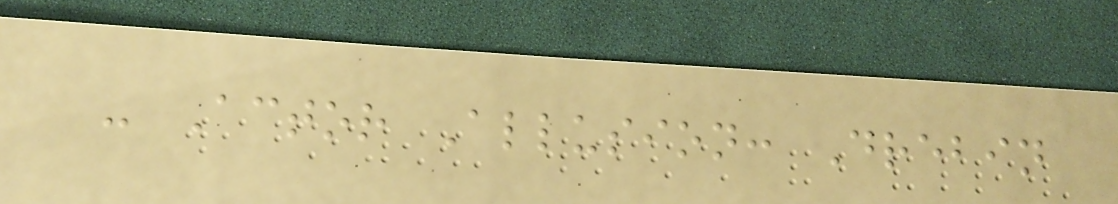- Actor Allusion: Drebin
